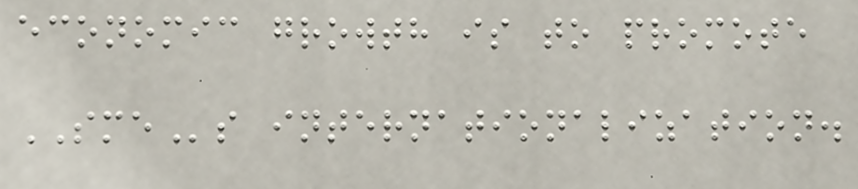economic growth is to promote
SMEs internationalization.
